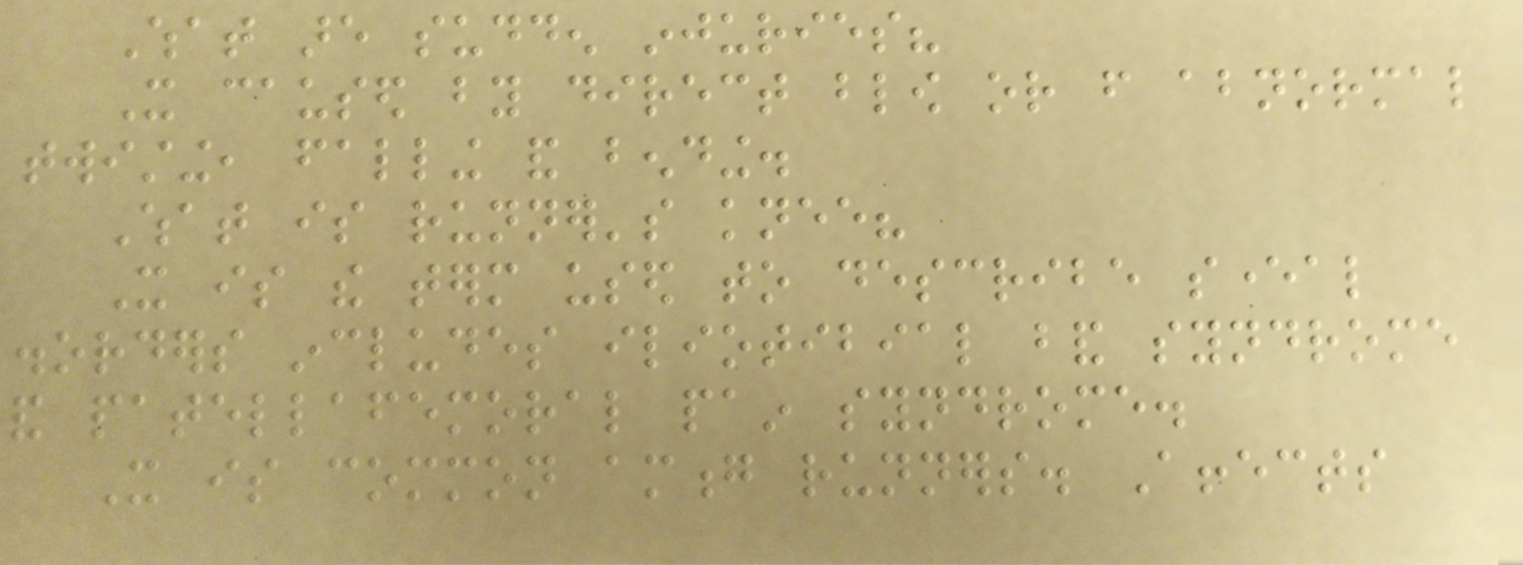What are sudden injuries?
It caused by direct blow or from abnormal
twisting, falling and bending.
What is runner's knee?
It is the term used to describe several
disorders includes iliotibial band syndrome
and patellafemoral pain syndrome.
It is common among runners. Affects
